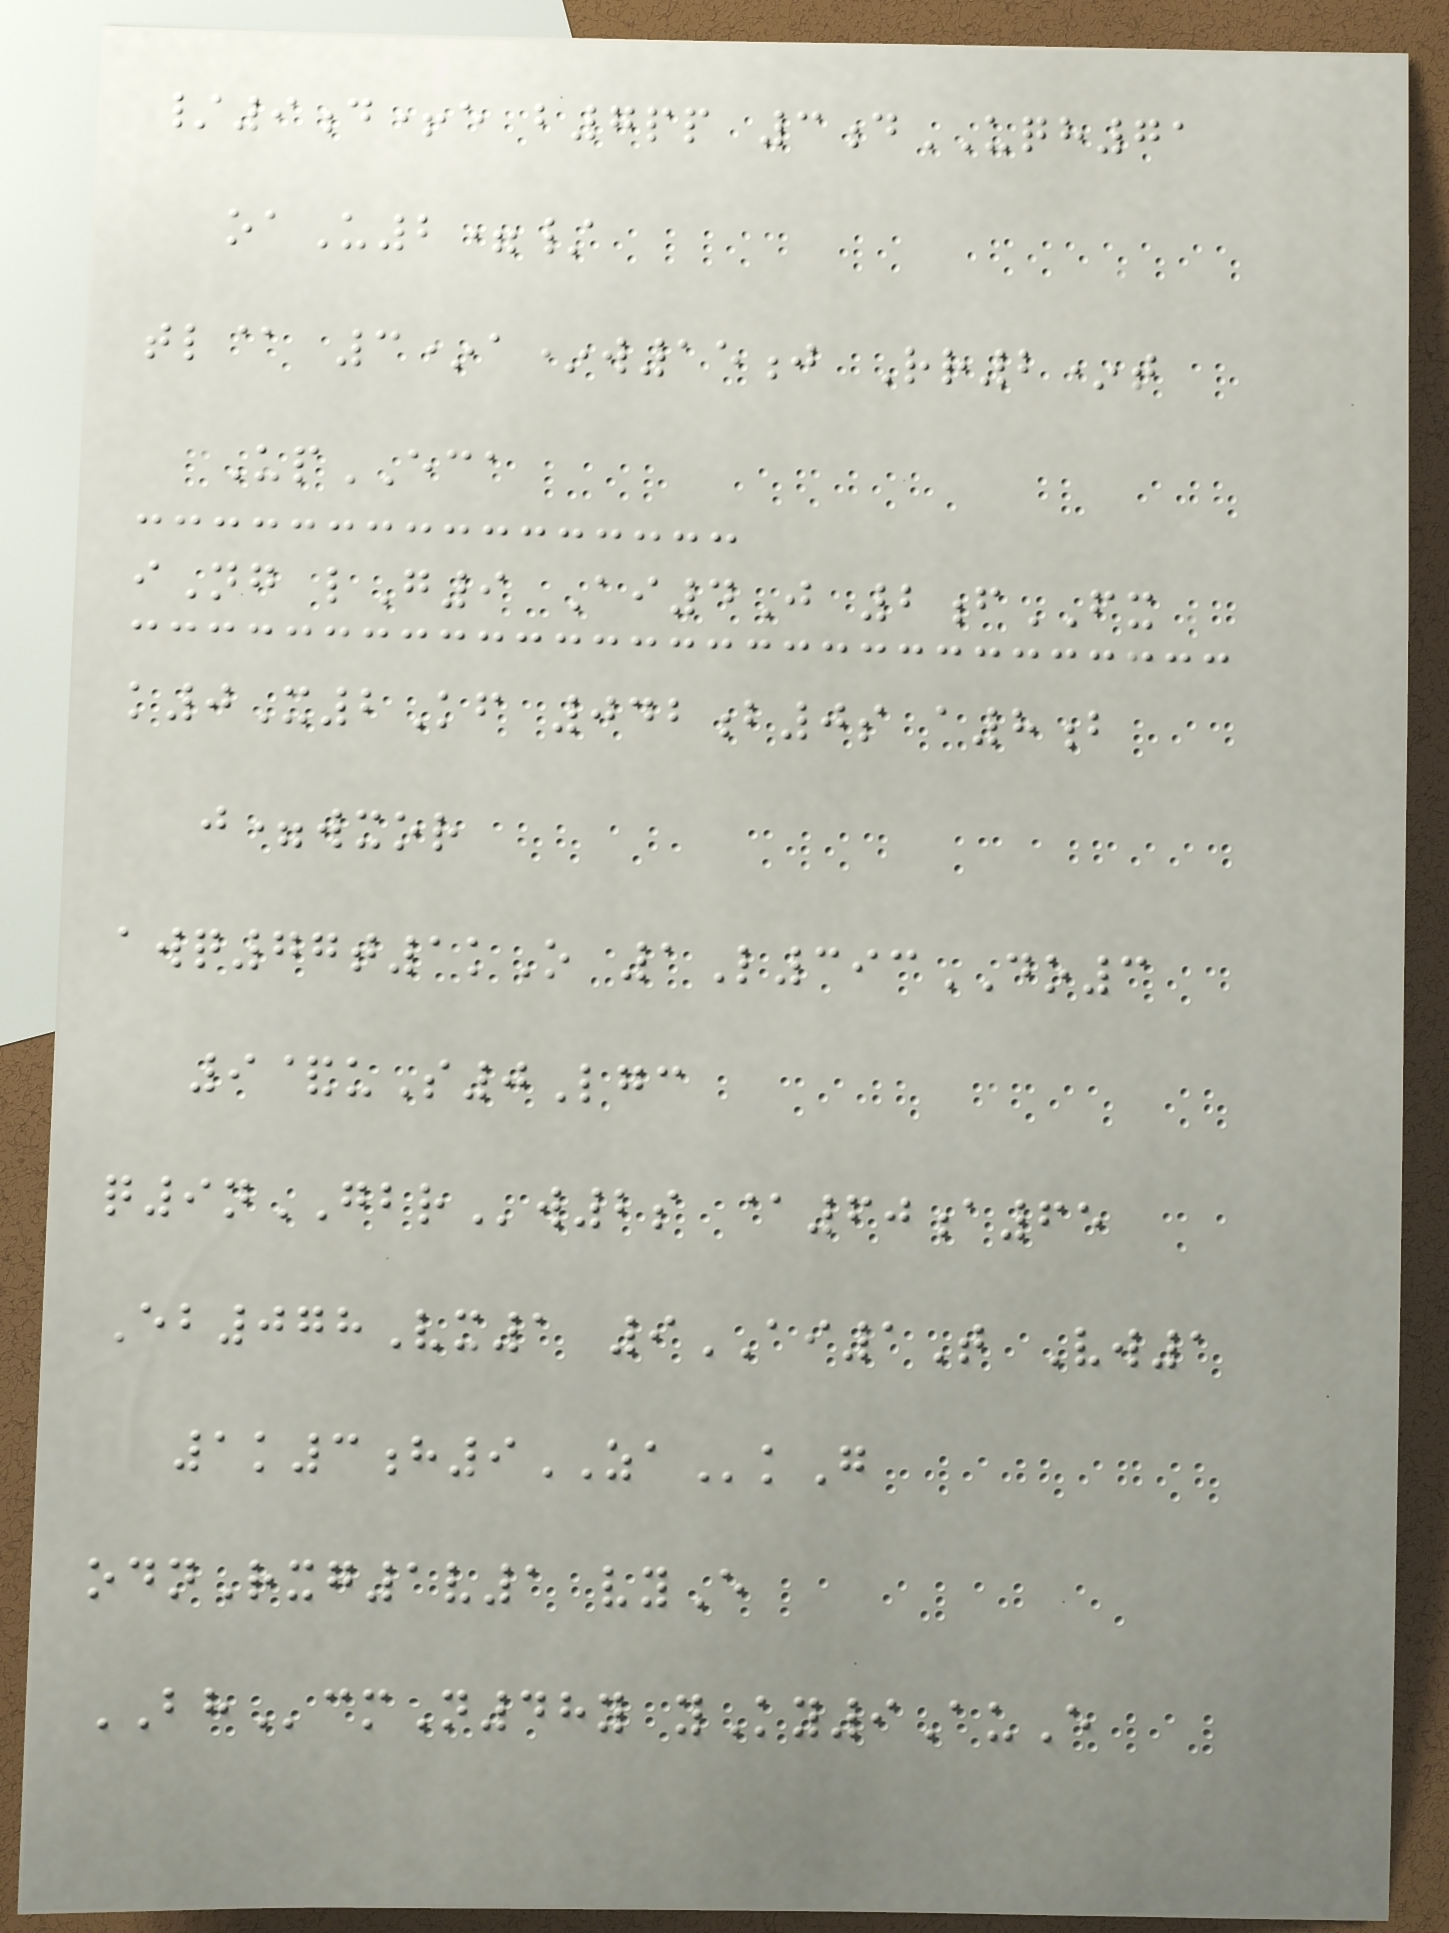/9d+e b7pp 3dUQH71
oaU2=/
tl@ 3*a*w15j Rr2*t
UpECA
iNg lG9 Ai4J 2fFX
k0X2Kf 042b0s a8b
j=wxor
awq77t1kO 1L393DO3
9&uS0Lgc
q9nGBRw2s @60a65
Eb078Vx1 9AI1T Vw1
1k3h9ZAkG
odnRxg1v1 vyE
BHcmN48y yKy9AuE
